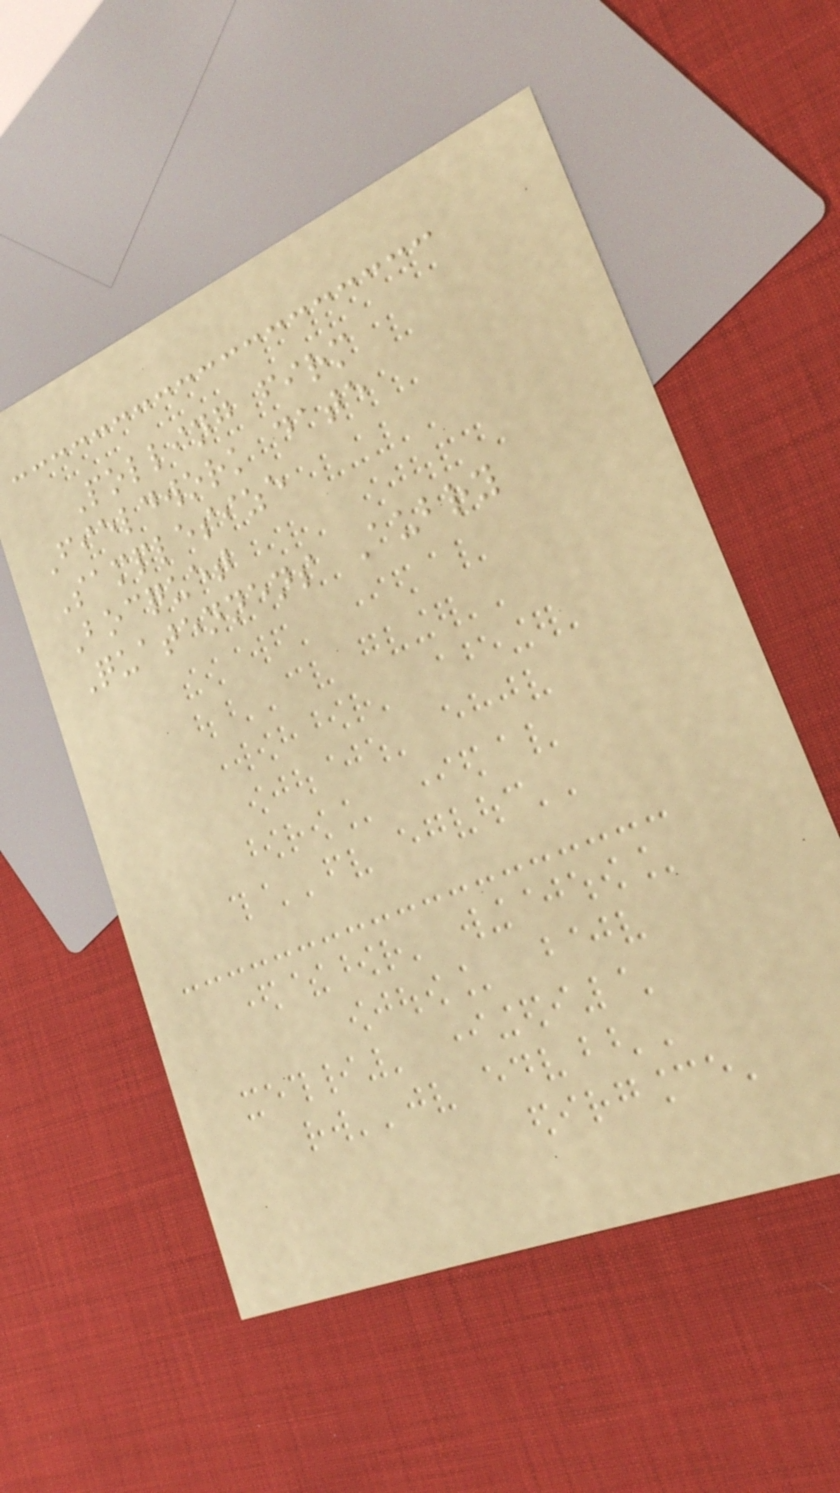Polling firm
Fieldwork date
Samplesize
Bocquet
Quatennens Aubry
